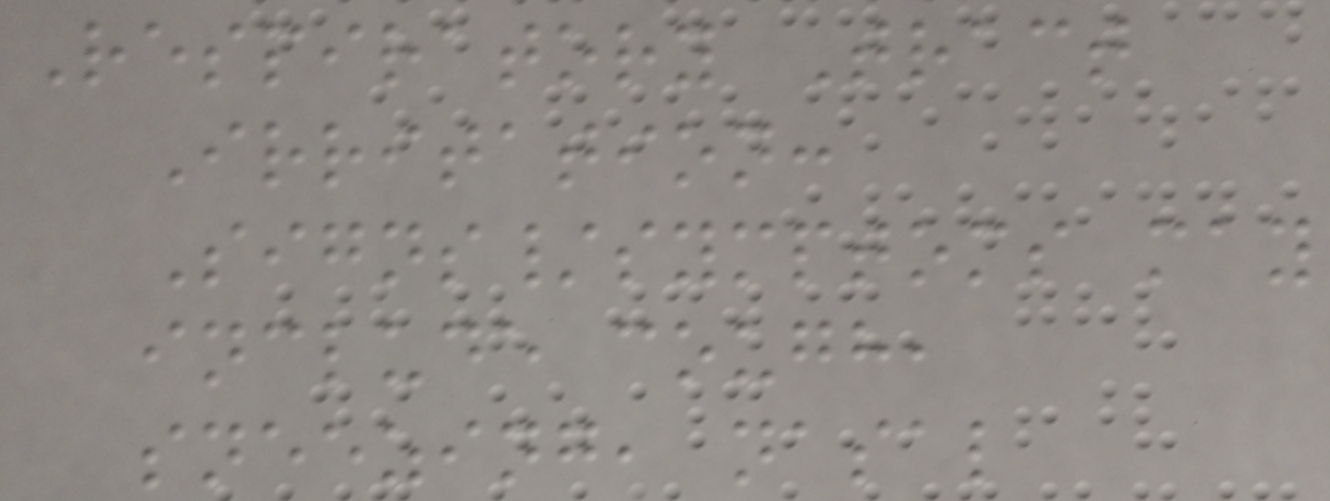Respiratory Tract
Irritation:
Signs/symptoms may
include cough,
sneezing, nasal
